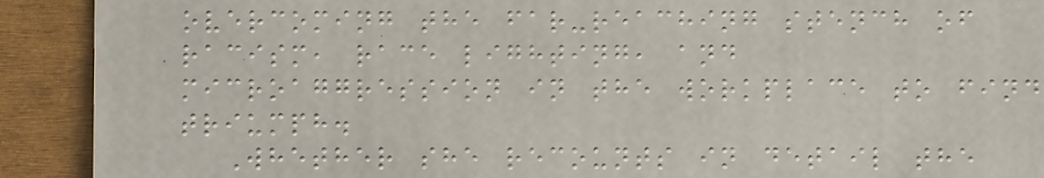overcoming the far-reaching stench of
racism, race lighting, and
microaggression in the workplace to find
triumph.
Whether she recounts in detail the
